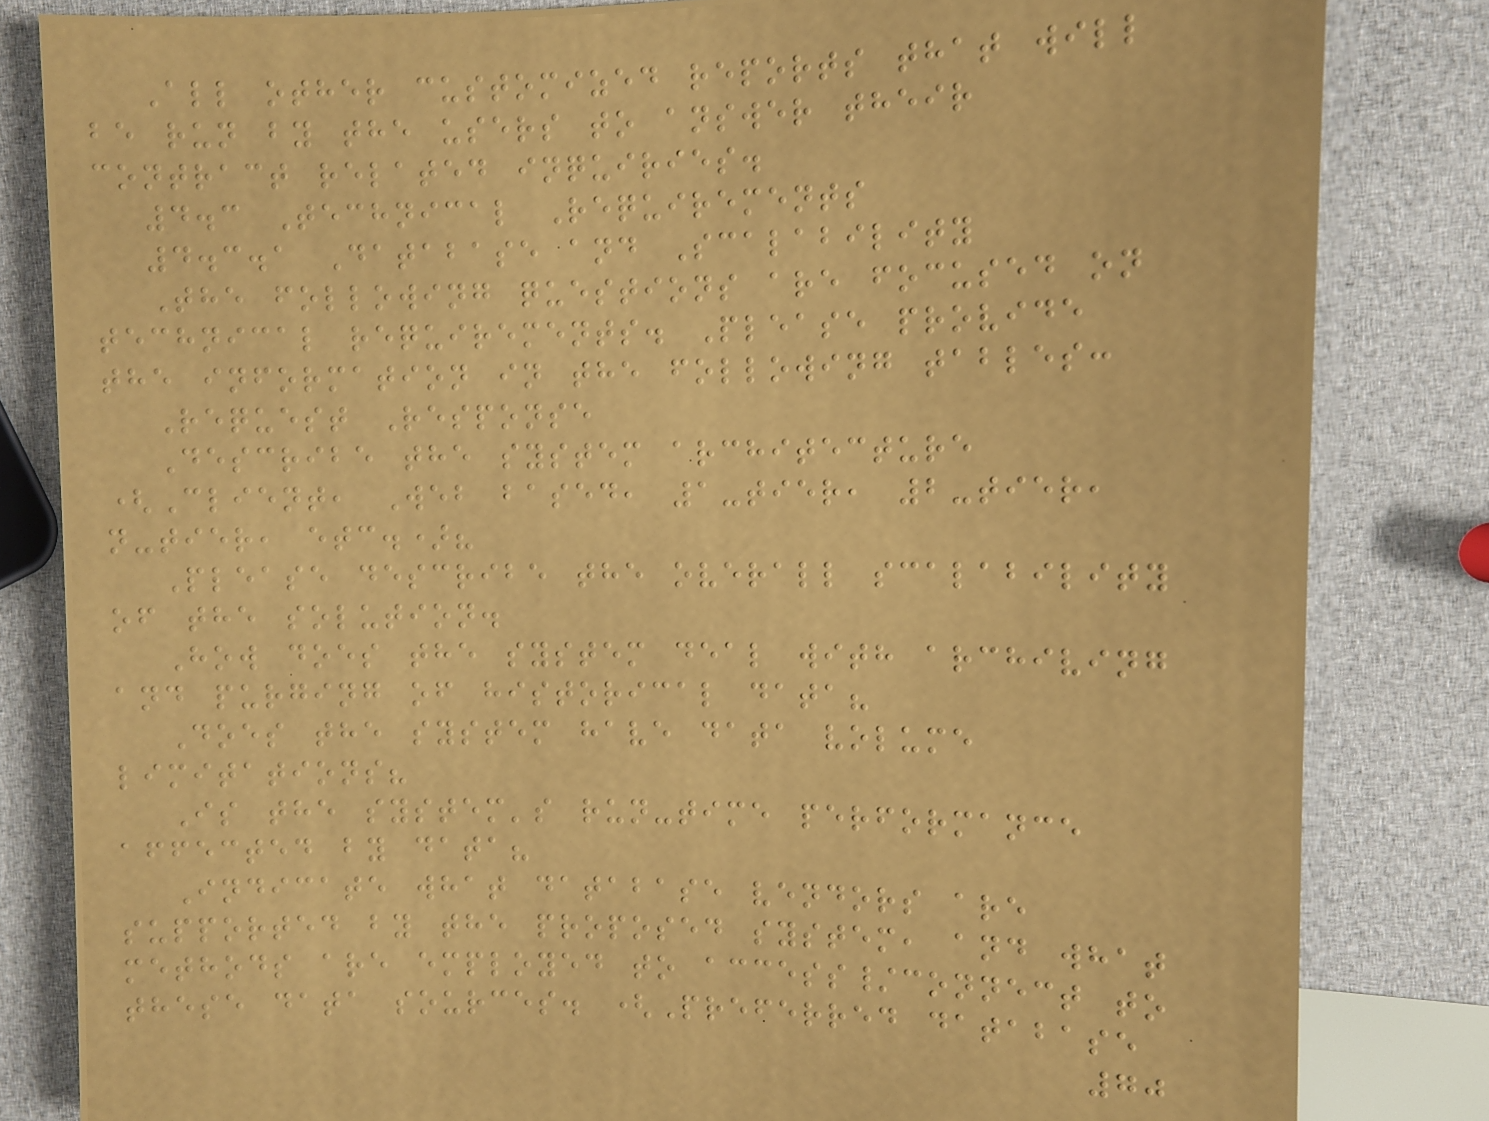All other customized reports that will
be run by the users to answer their
contract related inquiries.
4.3 Technical Requirements
4.3.1 Database and Scalability
The following questions are focused on
technical requirements. Please provide
the information in the following tables:
Request Response
Describe the system architecture
(Client, Web based, 1-tier, 2-tier,
n-tier, etc.)?
Please describe the overall scalability
of the solution.
How does the system deal with archiving
and purging of historical data?
Does the system have data volume
limitations?
Is the system's run-time performance
affected by data?
Indicate what database vendors are
supported by the proposed system, and what
methods are employed to access/connect to
these data sources. (Preferred database
70
